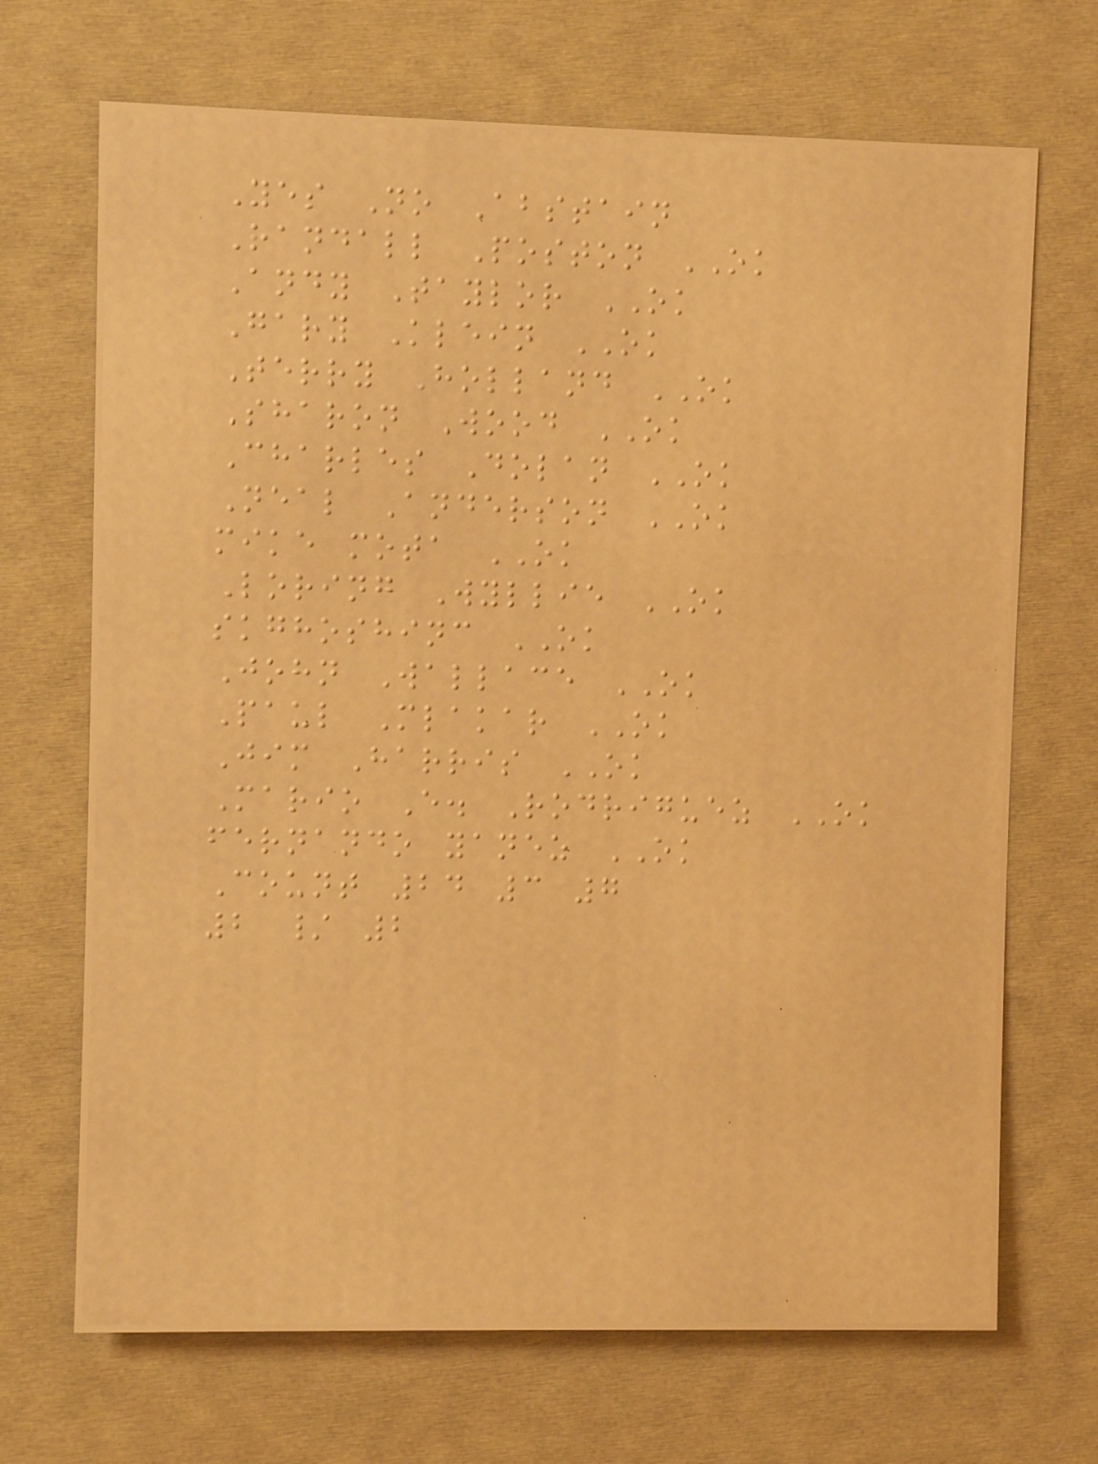Yes No Abstain
Randall Poston OK
Andy Taylor OK
Gary Klein OK
Terry Holland OK
Sharon Wood OK
Charles Dolan OK
Neal Anderson OK
mike mota OK
Loring Wyllie OK
skghoshinc OK
John Wallace OK
Paul Mlakar OK
Jim Harris OK
Mario E. Rodriguez OK
fernando yanez OK
Count 24 3 7
2 / 2
